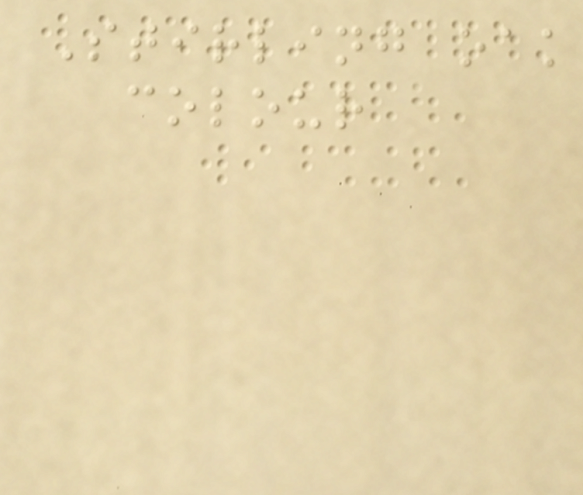Stirling oak
colour
